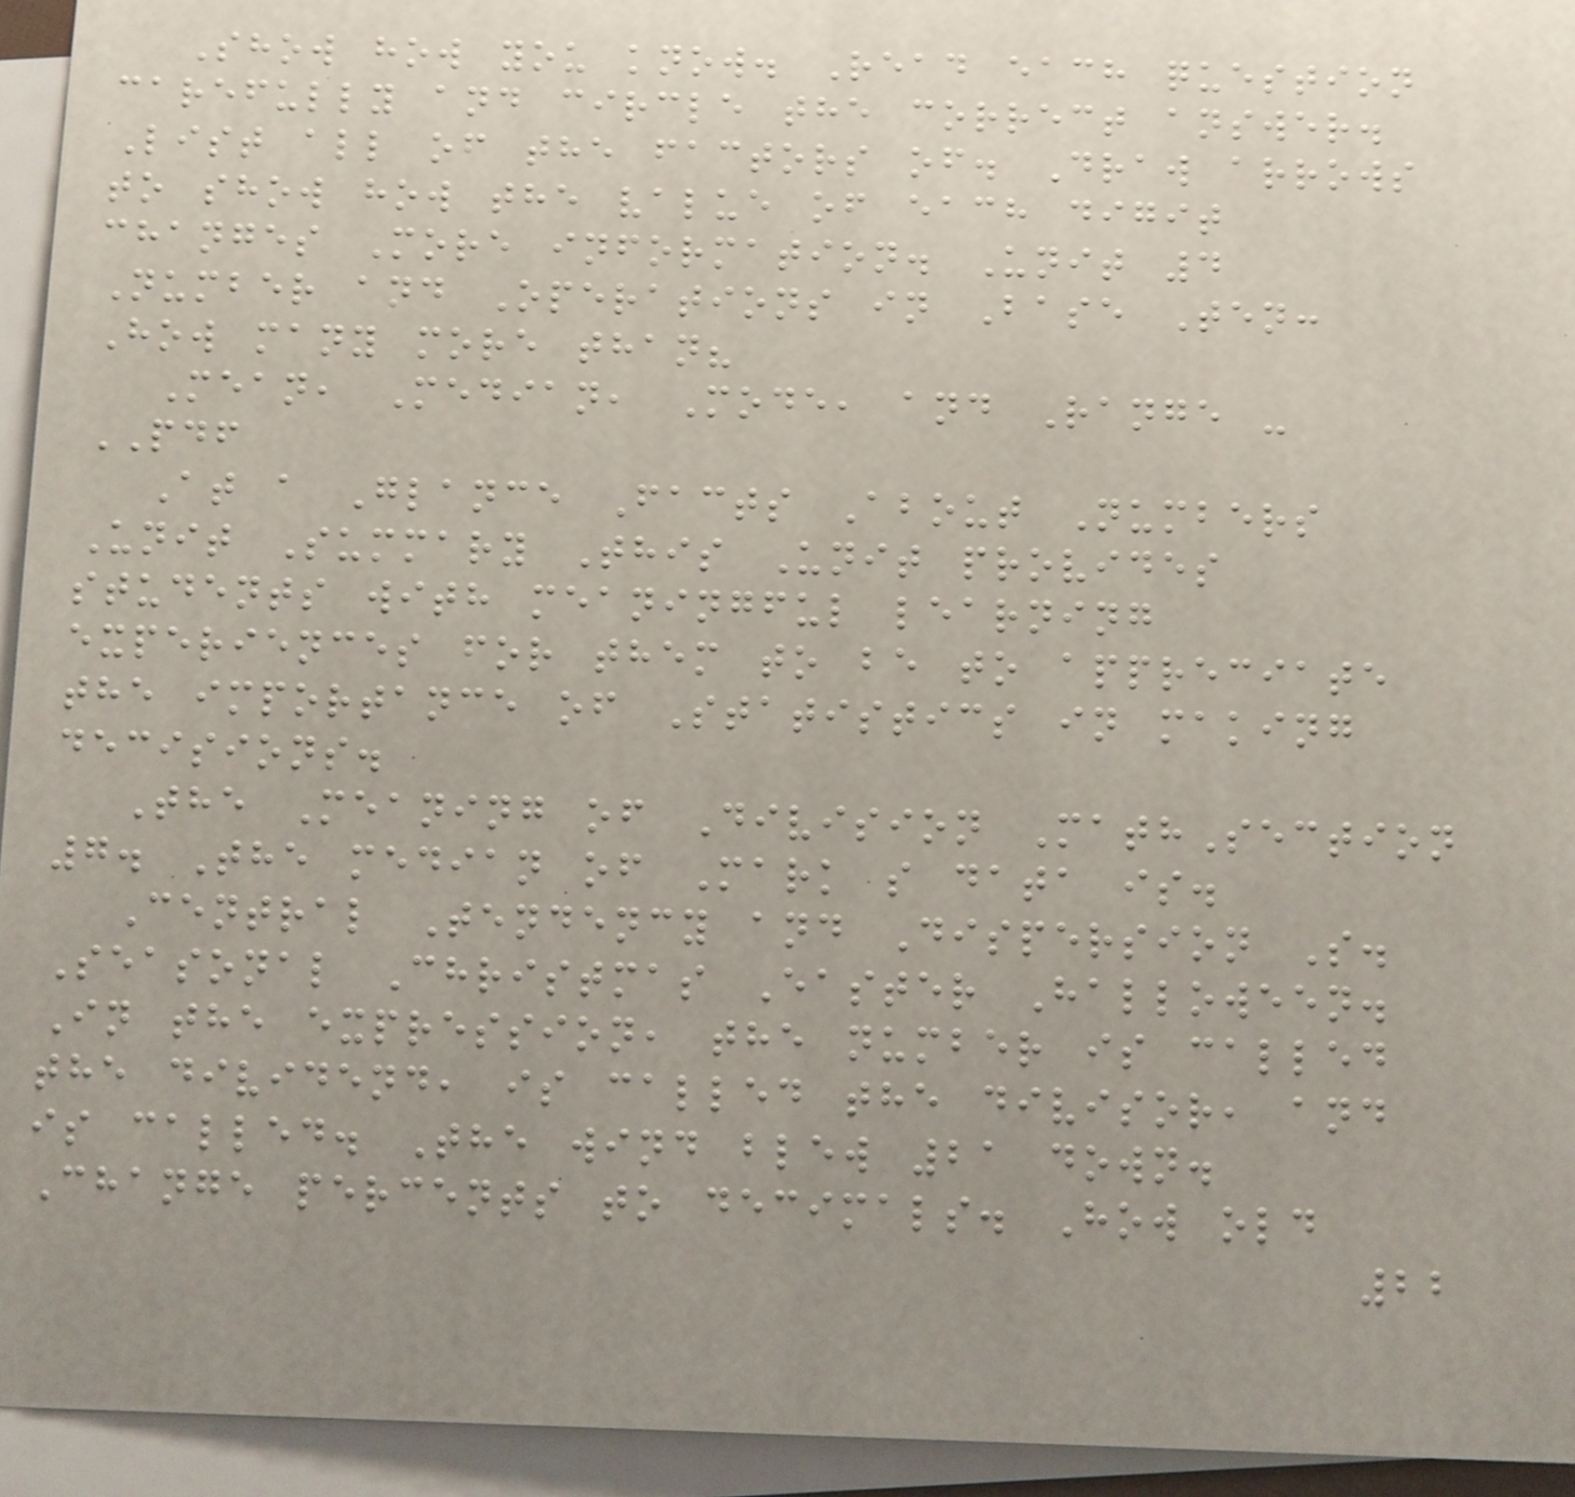Show how you know. Read each question
carefully and circle the correct answer.
List all of the factors of. Draw arrows
to show how the value of each digit
changes More information. Unit 4
Number and Operations in Base Ten:
How many more than?
Mean, Median, Mode, and Range -
PDF
At a Glance Facts About Numbers
Unit Summary This Unit provides
students with meaningful learning
experiences for them to be to appreciate
the importance of Statistics in making
decisions.
The Meaning of Division MathSection
7. The median of Mark s data is.
Central Tendency and Dispersion S.
Seasonal Christmas Easter Halloween.
In the expression, the number is called
the dividend, is called the divisor, and
is called. The wind blew 21 down.
Change percents to decimals. How old
22
